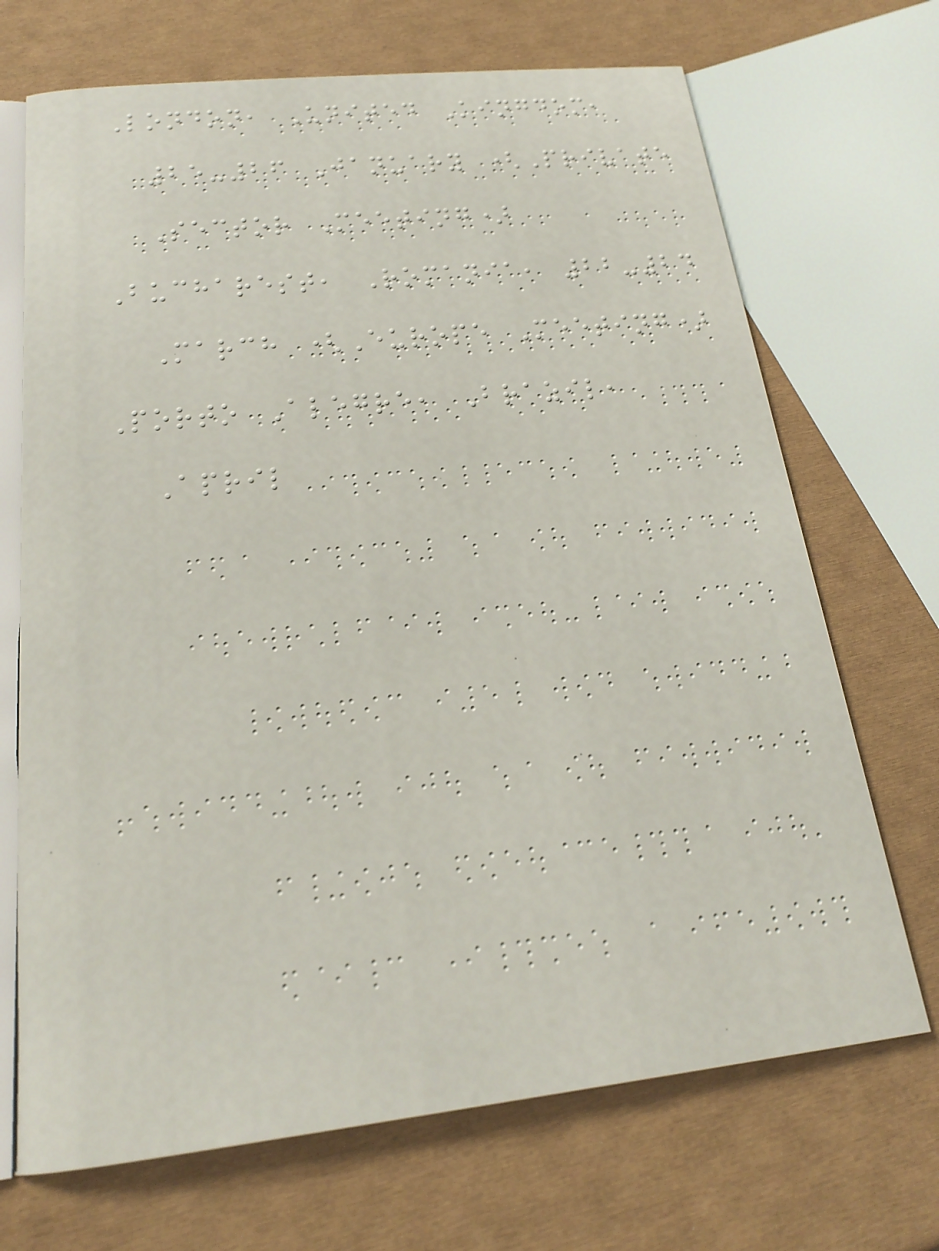London, United Kingdom,
25-26 January (Private
Sector Meeting)
Bucharest, Romania, 22-24
March (Europe Meeting)
Porto Alegre, Brazil,
April
